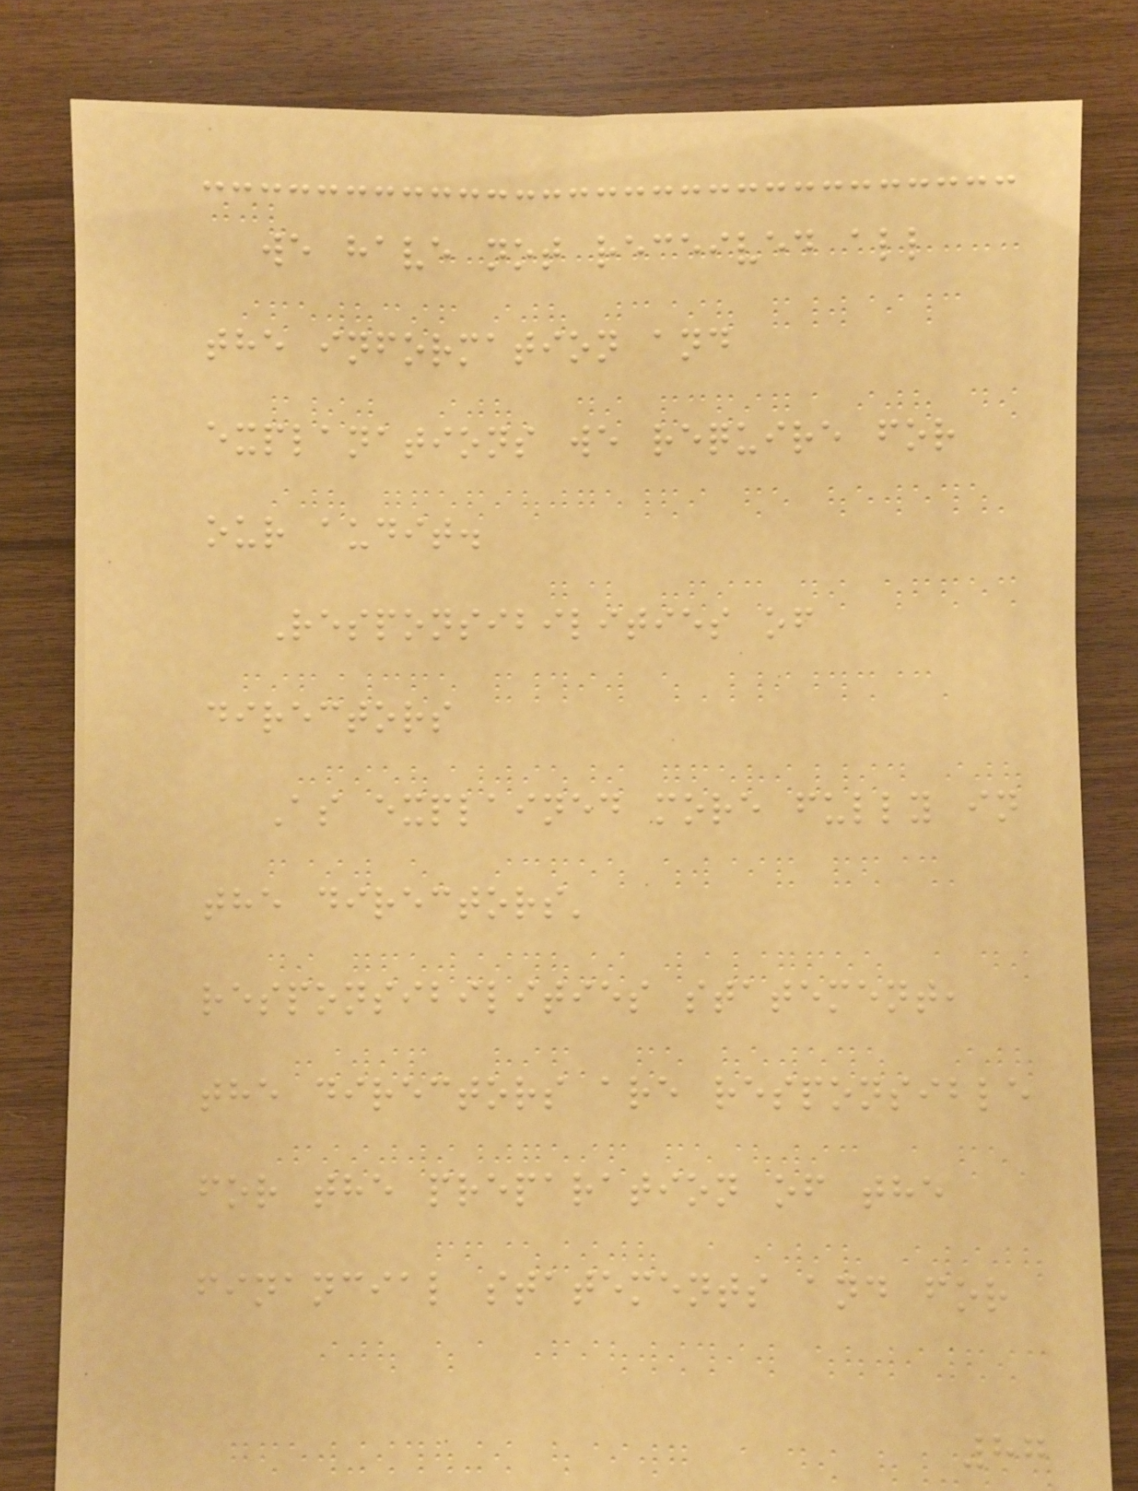we have not received all
the information and
explanations we require for
our audit.
Responsibilities of
directors
As explained more fully in
the directors'
responsibilities statement,
the directors are responsible
for the preparation of the
financial statements and for
87
